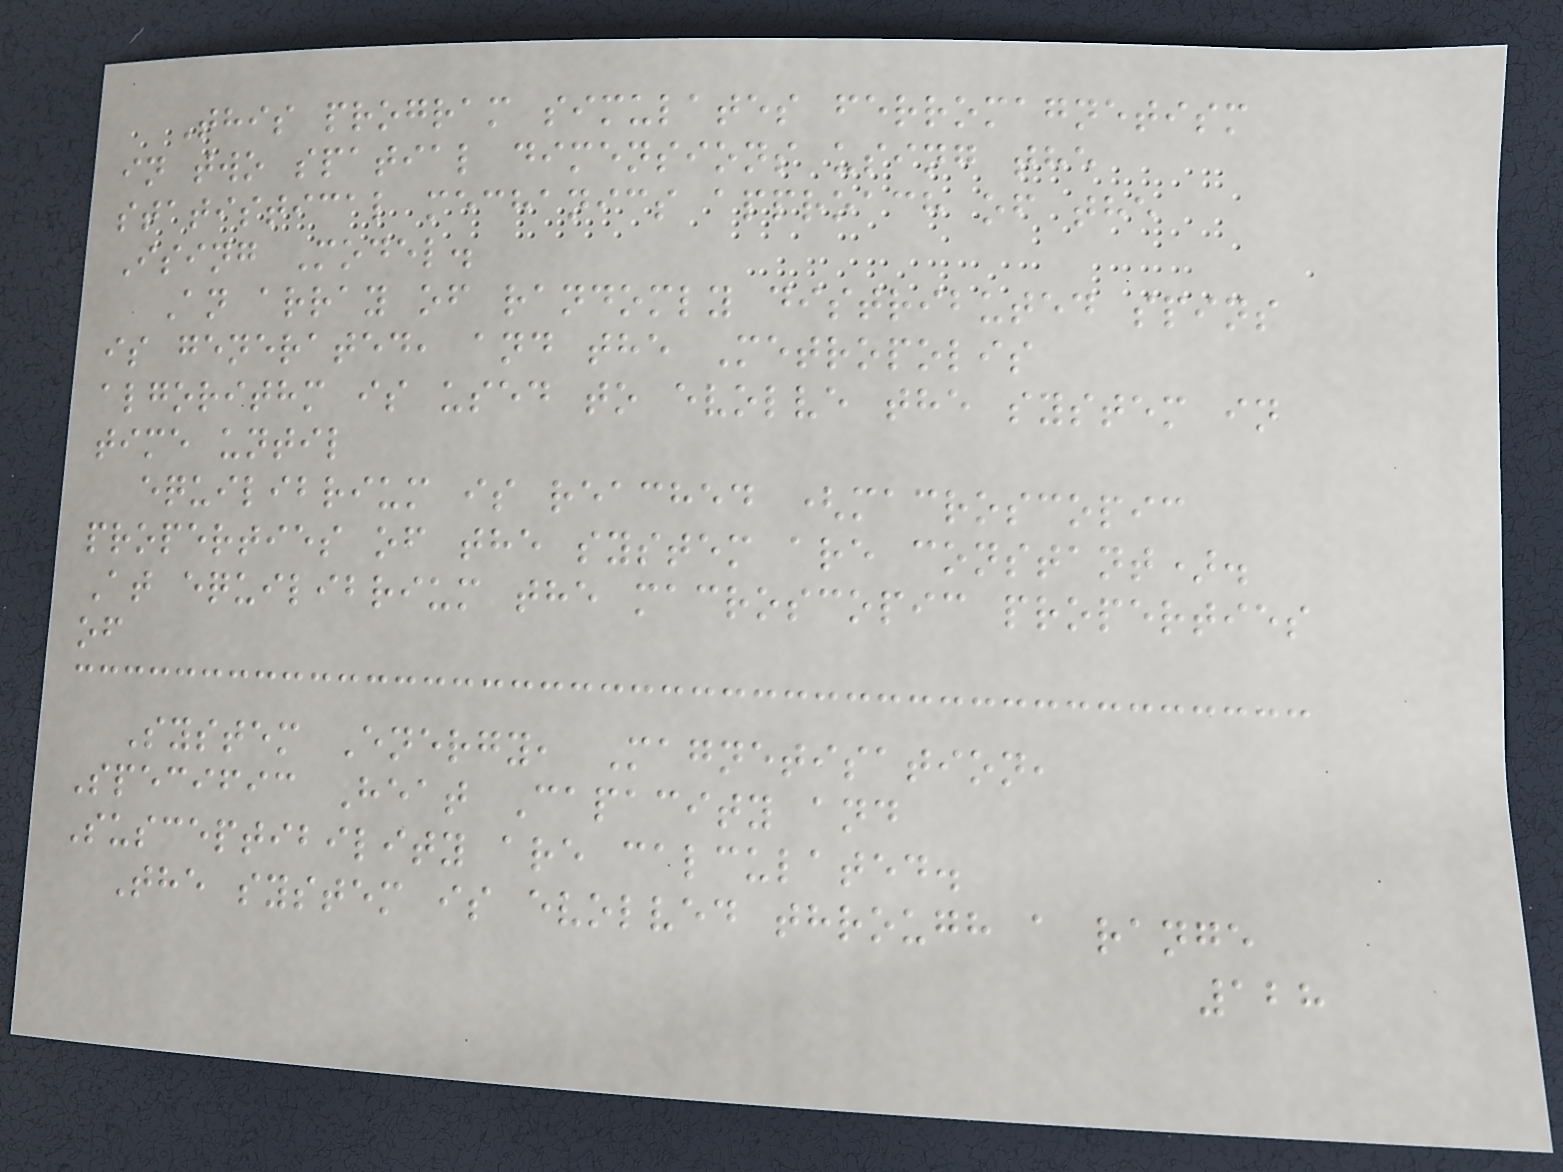This program simulates ferromagnetism
in two spatial dimensions using the
statistical mechanics approach of the
Ising Model.
An array of randomly distributed spins
is generated, and the Metropolis
algorithm is used to evolve the system in
time until
equilibrium is reached (macroscopic
properties of the system are constant).
At equilibrium the macroscopic properties
of
System Energy, Magnetisation,
Specific Heat Capacity and
Susceptibility are calculated.
The system is evolved through a range
128
